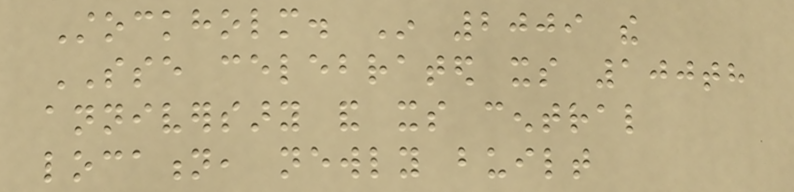Stockholm. In 2009 the
SSE celebrated its 100th
anniversary and its central
location, newly built
